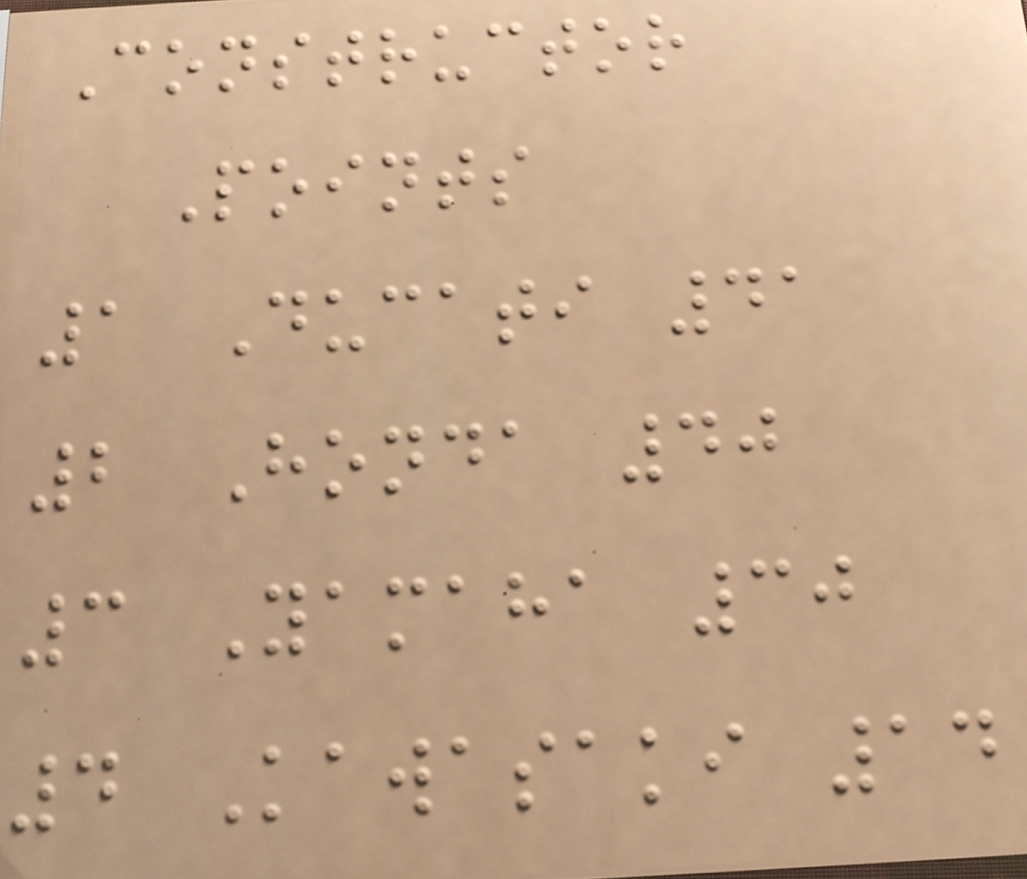Constructor
Points
1 Ducati 41
2 Honda 40
3 Yamaha 30
4 Kawasaki 14
